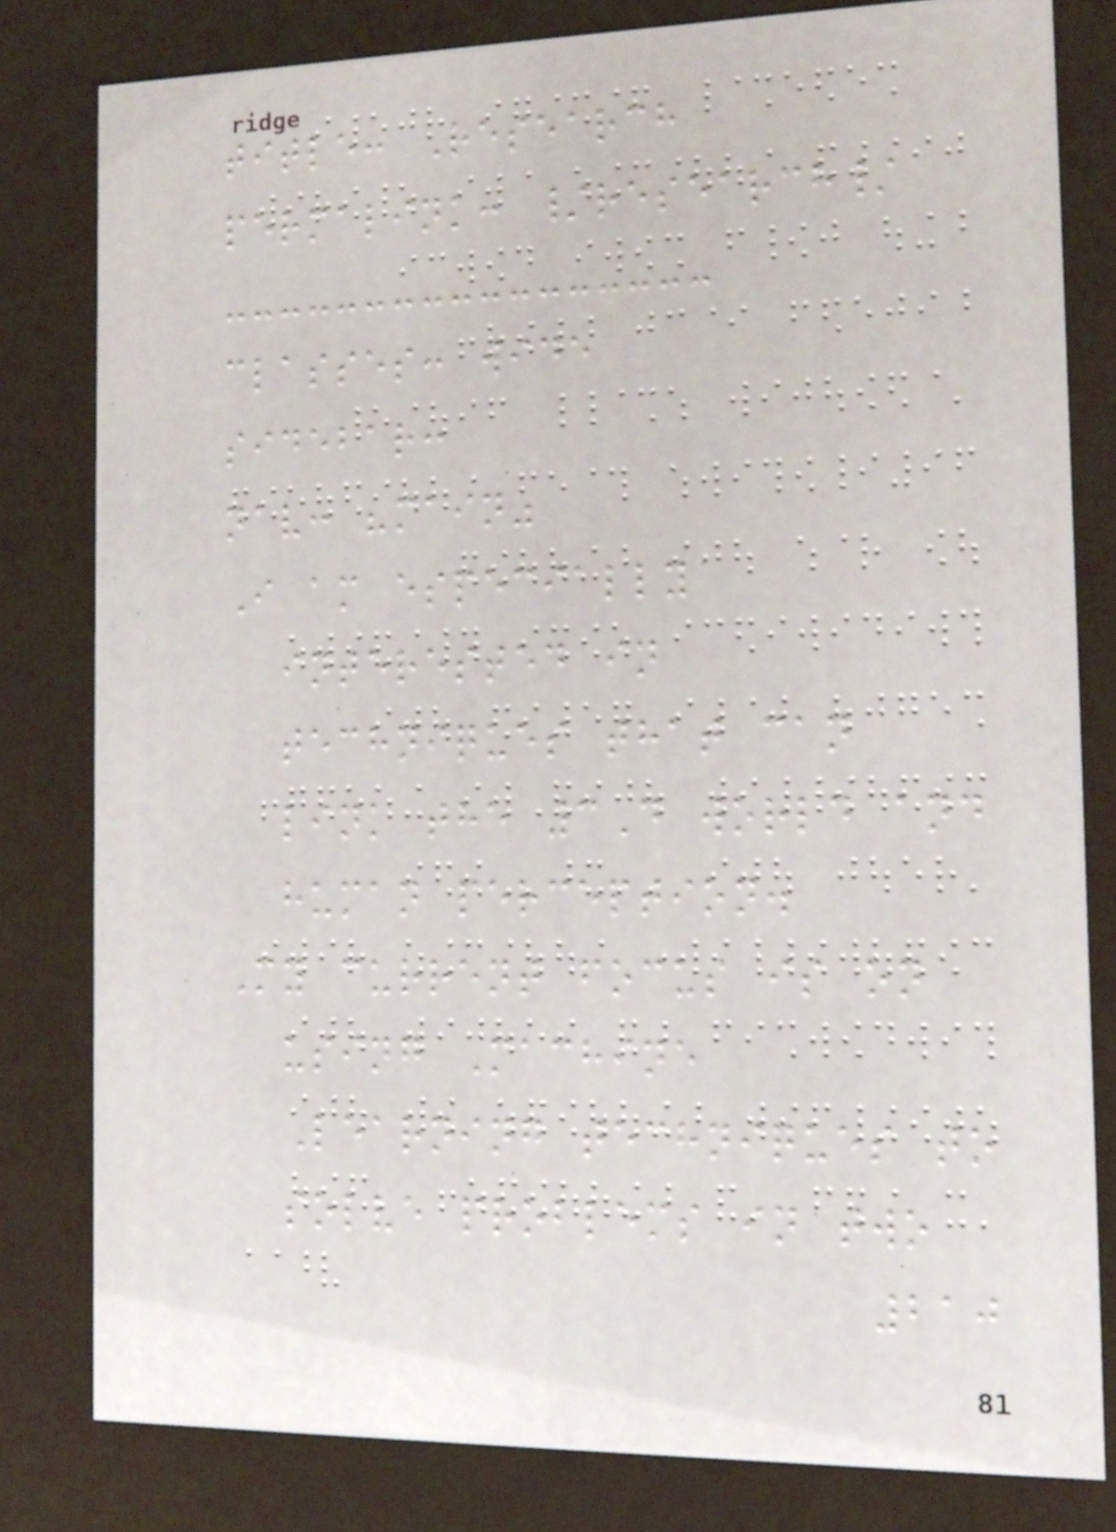title: Research
permalink: /research/
classes: wide
sidebar:
nav: "main"
I am especially
interested in
techniques that can
link the 3D world and
human perception.
My current focus is on
using Machine
Learning techniques to
solve problems in two
210
